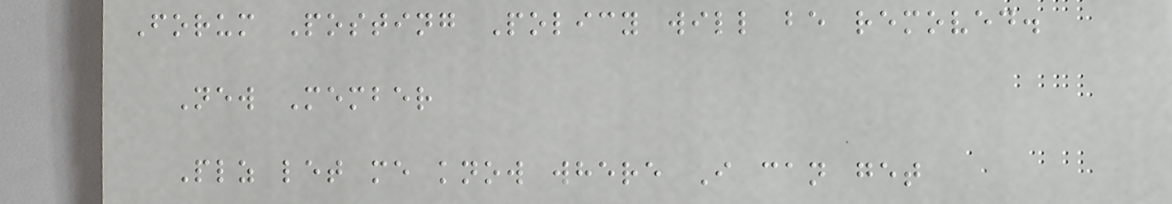Forum Posting Policy will be removed.
New Member
Plz let me know where I can get
